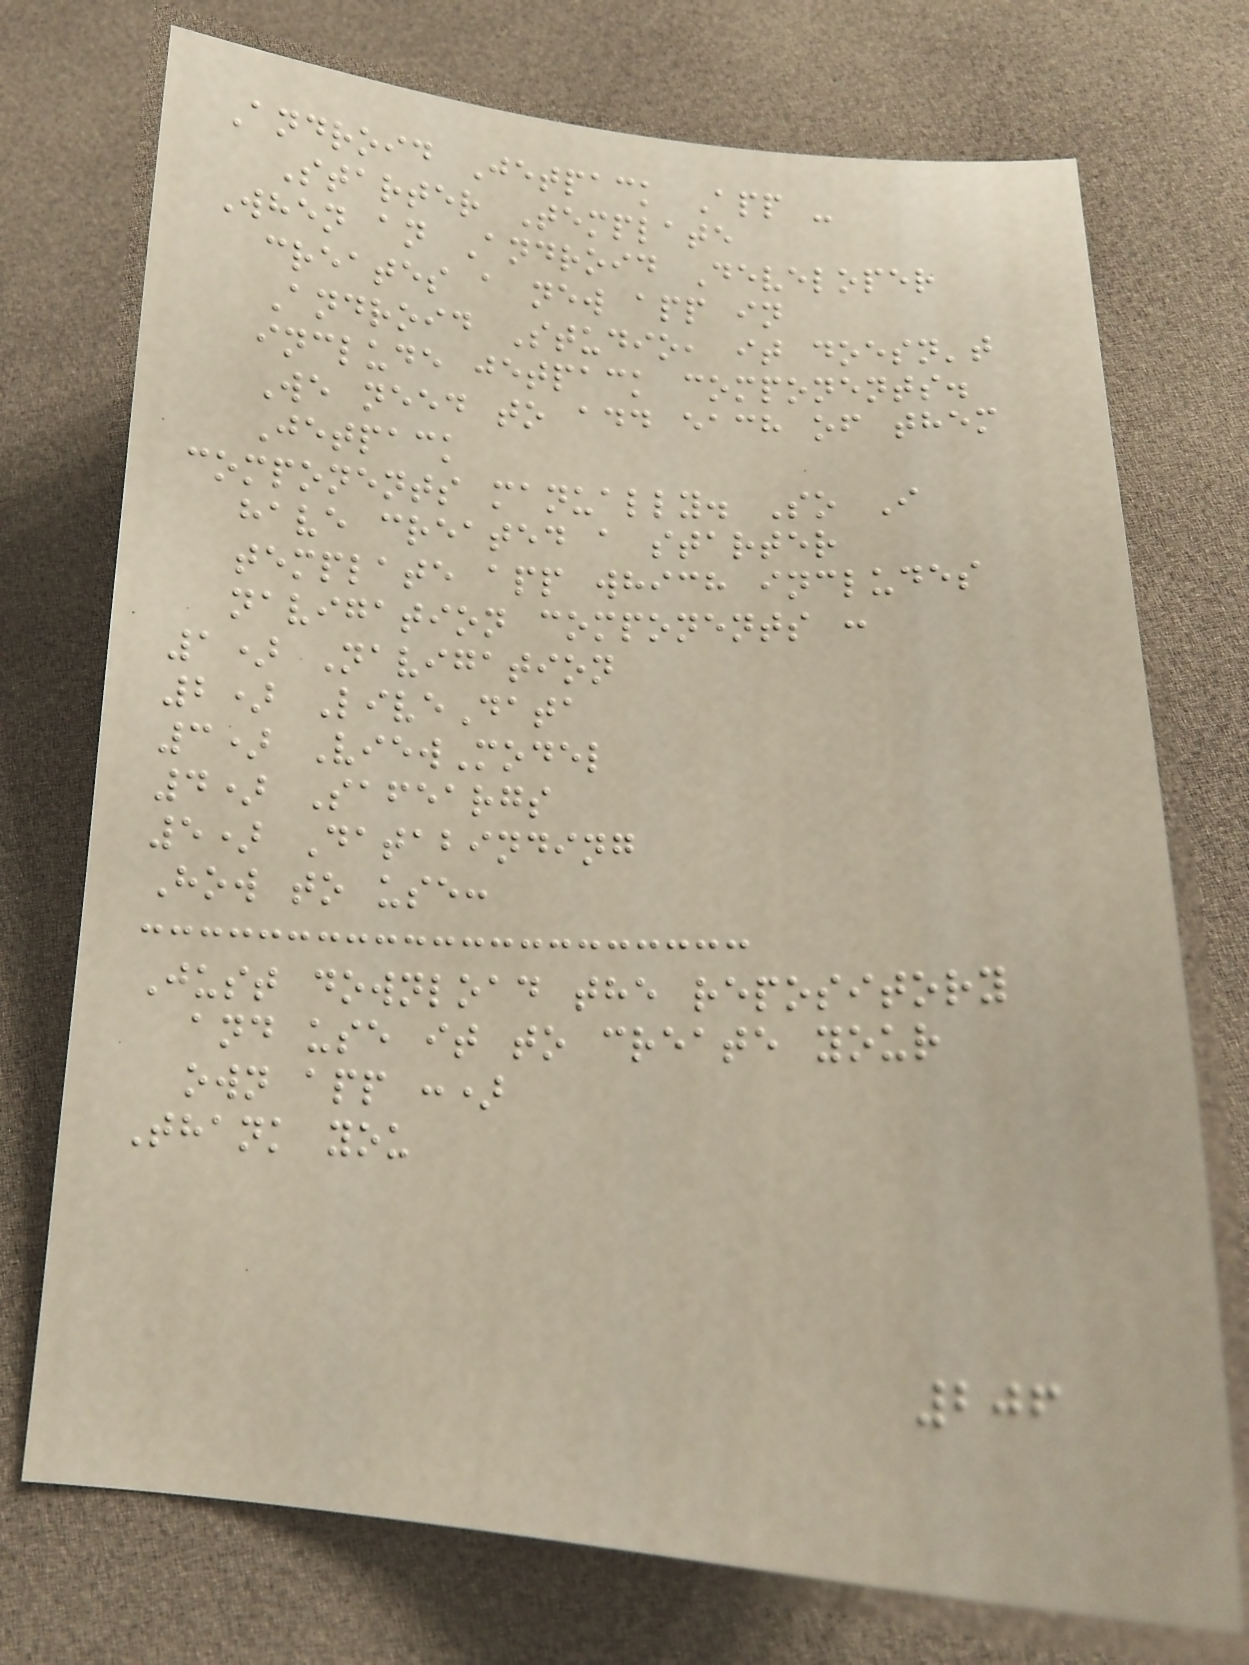Android Jetpack App -
Starter Template
When an Android Developer
creates a new app in
Android Studio, it doesn't
include jetpack components.
We need to add each of them
Jetpack
components manually. So I
have created a starter
template app which includes
navigation components :
1) Navigation
2) LiveData
3) ViewModel
4) Safeargs
5) Databinding
How to use:
Just download the repository
and use it to create your
own app :)
Thank you
206
